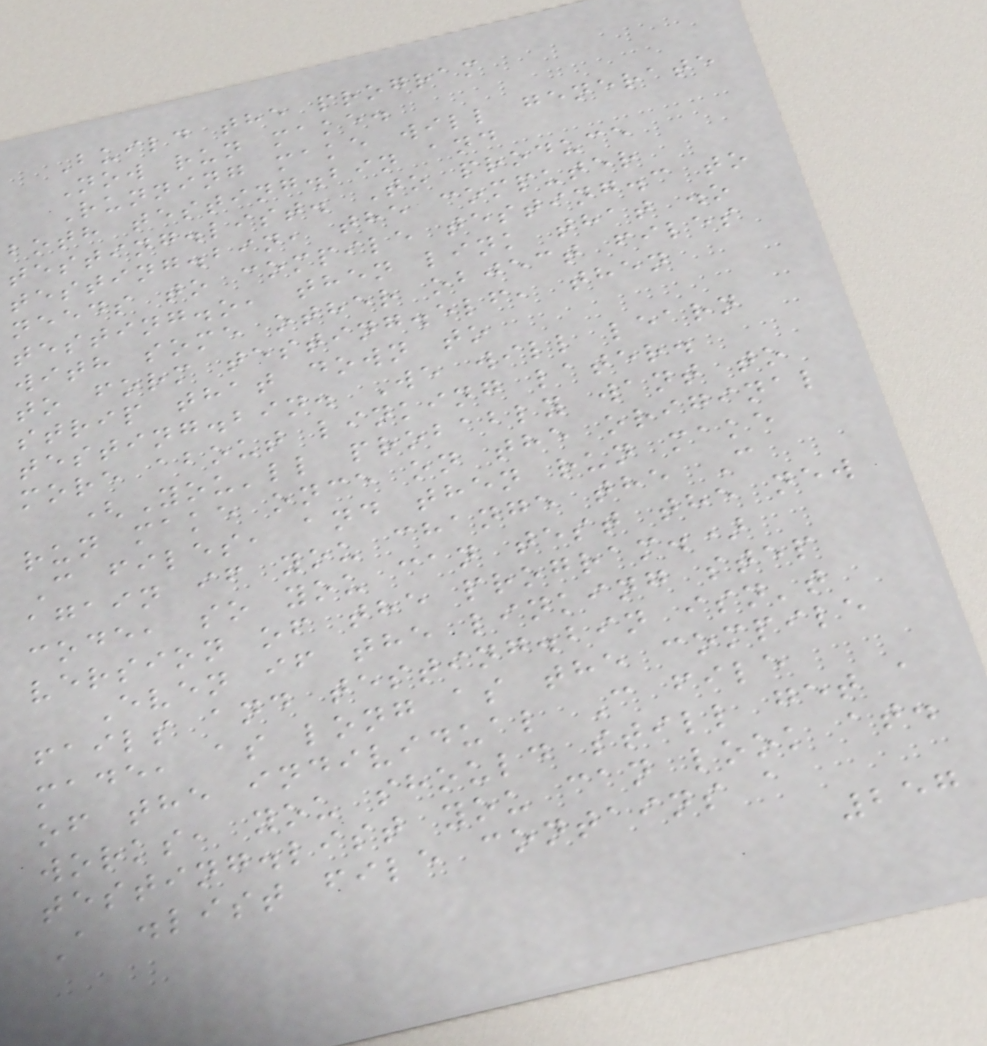Build the program
Now run make.
Running make will generate
both testing.bin and
testing.list. To produce
testing.bin, the computer
needs to compile testing.c to
testing.o, then link that .o
with some other object files
to form testing.elf, then
strip that down to
testing.bin. We will learn
more about linking later.
(You'll probably want to
run make once on the original
C files, and then run make
again if you change the C
code, so you can test the new
version of the program.)
Even if the linking step
fails and testing.bin isn't
made, as long as the compile
of the individual C file
works, you should still get a
testing.list you can look at.
A .list file contains a
257
